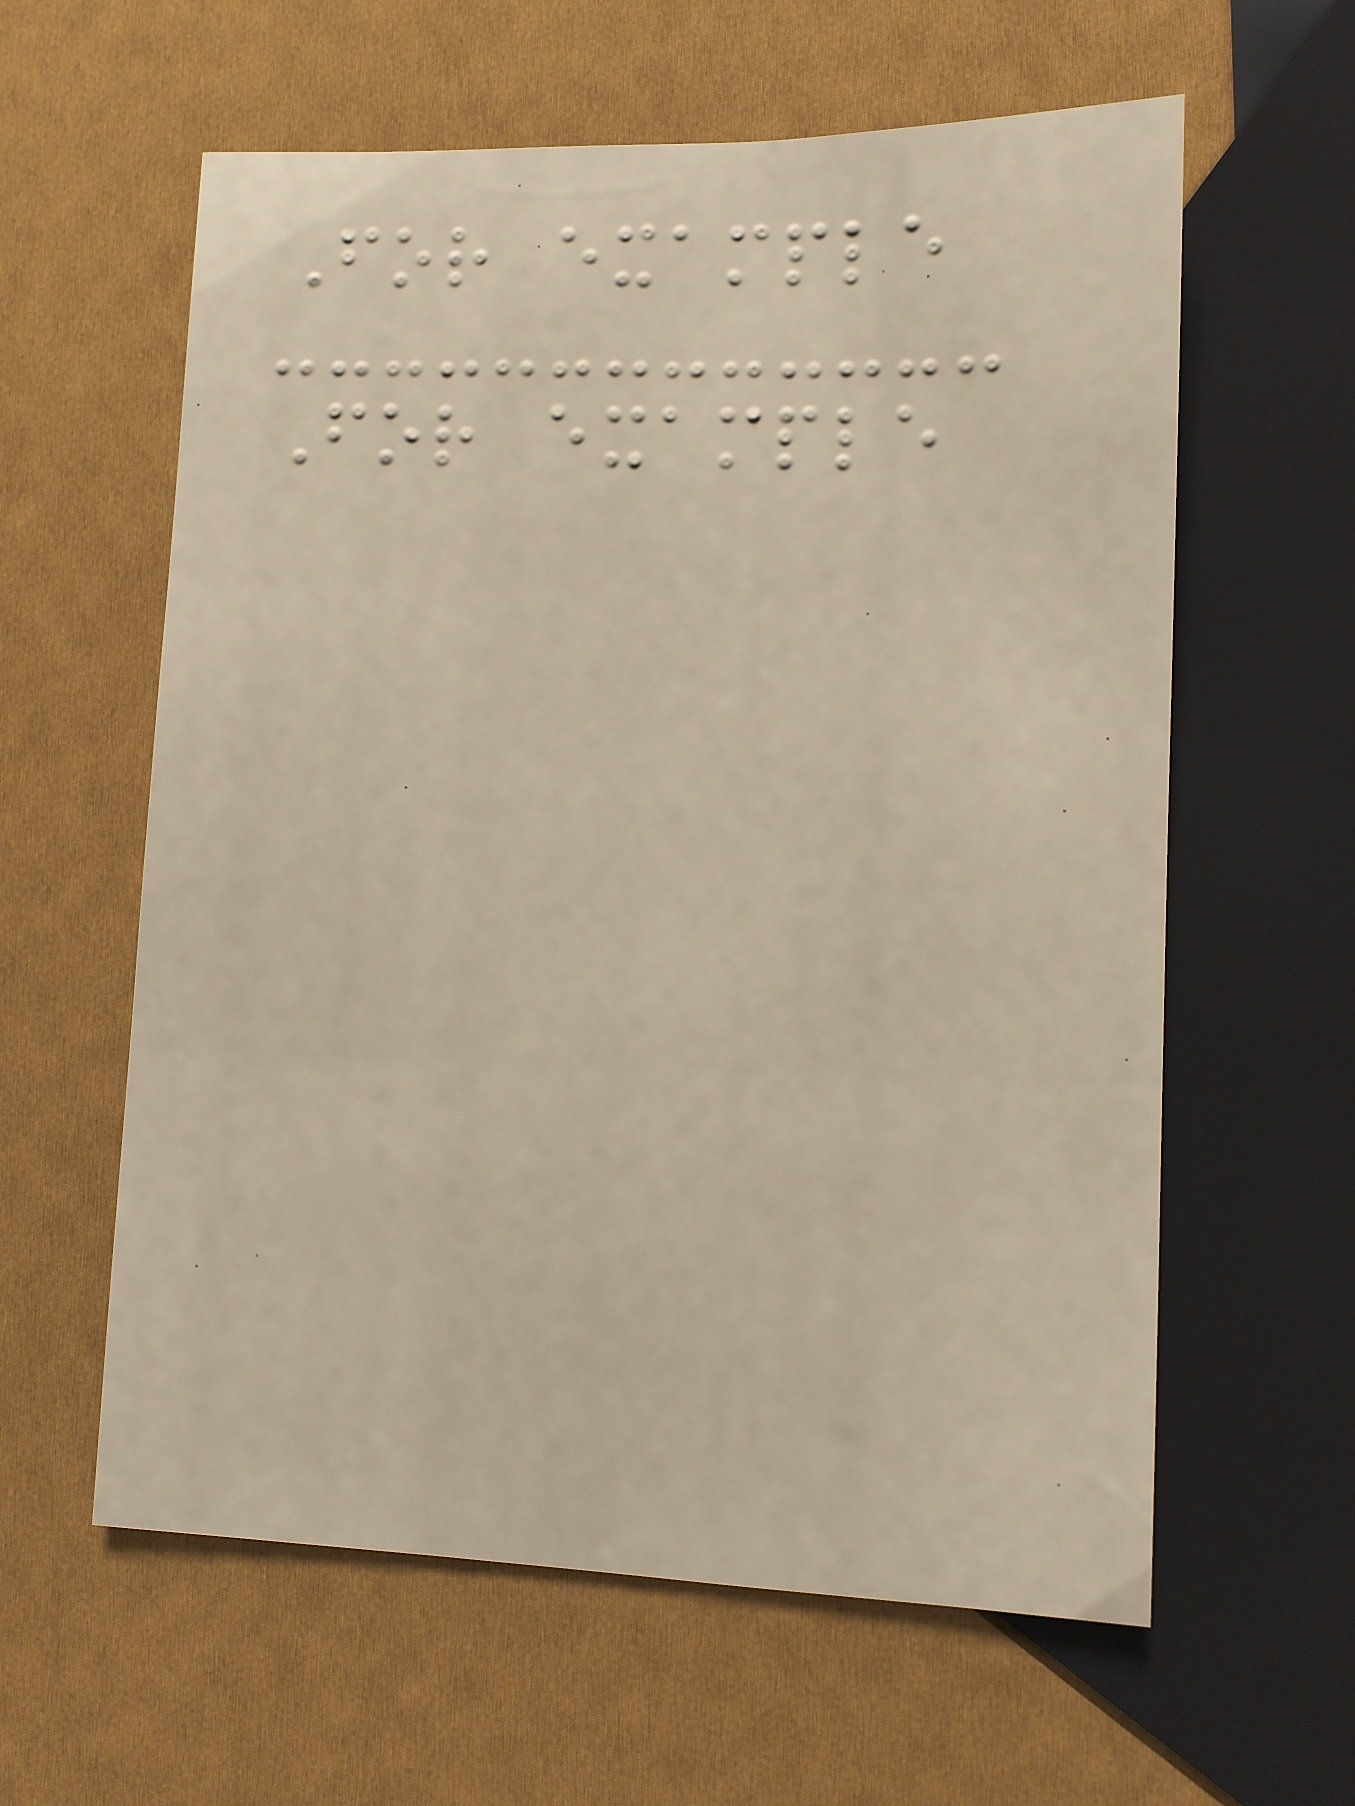For example
For example
